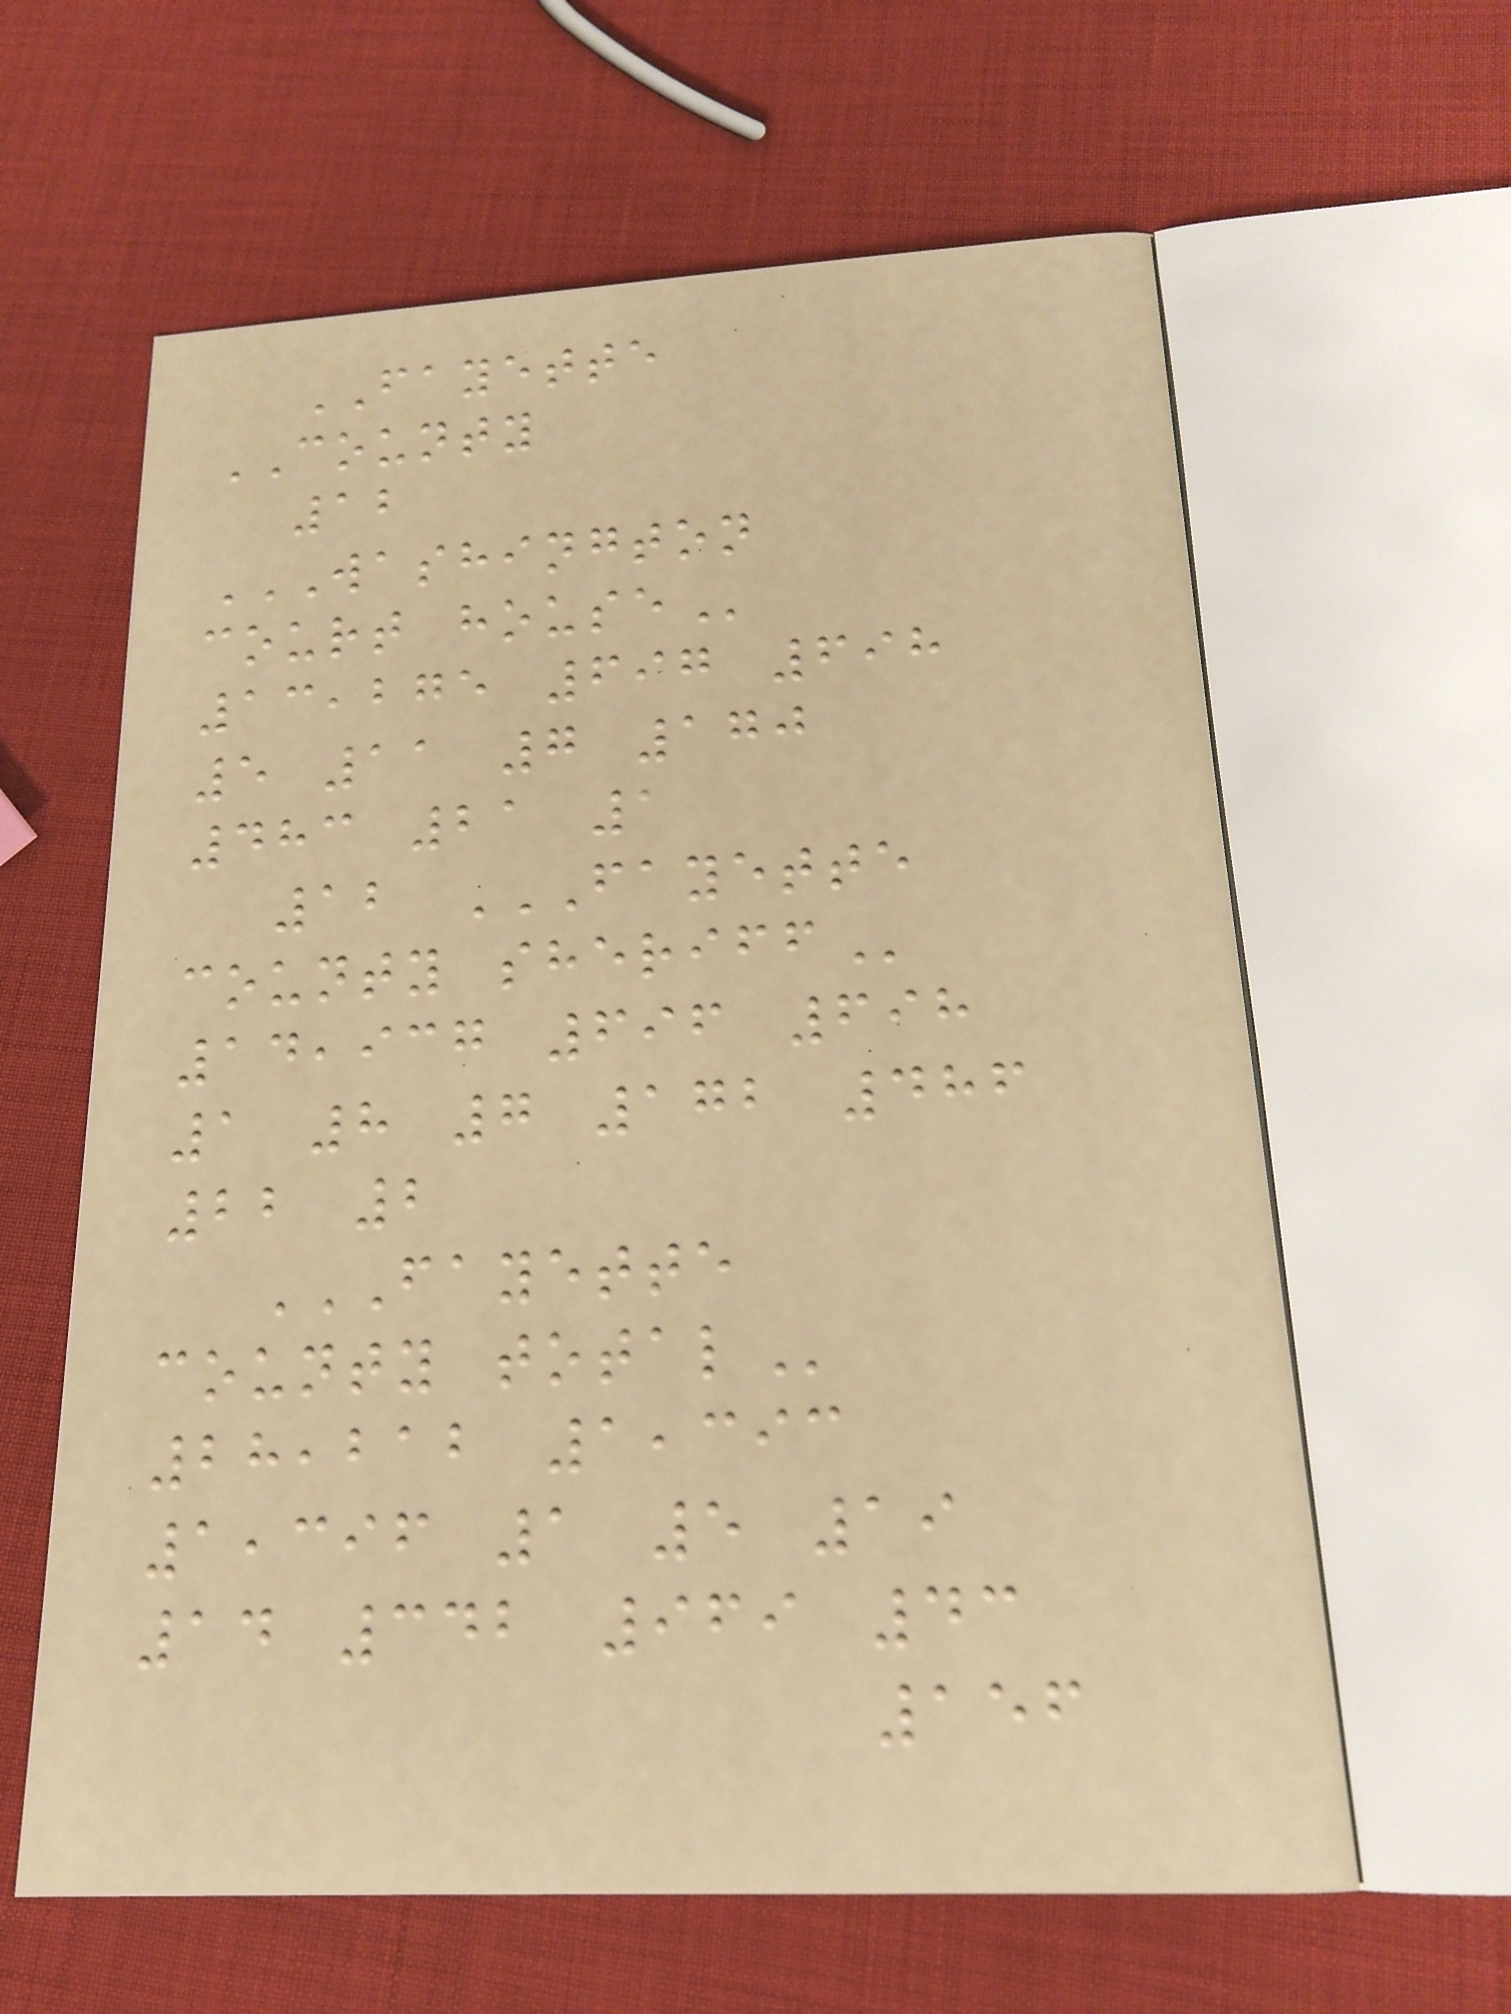FAYETTE
COUNTY
12
WASHINGTON
COURT HOUSE
13,275 697 698
5 11 7 170
483 21 1
12 FAYETTE
COUNTY SHERIFF
14,937 696 698
1 8 7 172 486
22 2
FAYETTE
COUNTY TOTAL
28,212 1,393
1,396 1 5 19
14 342 969 43
156
